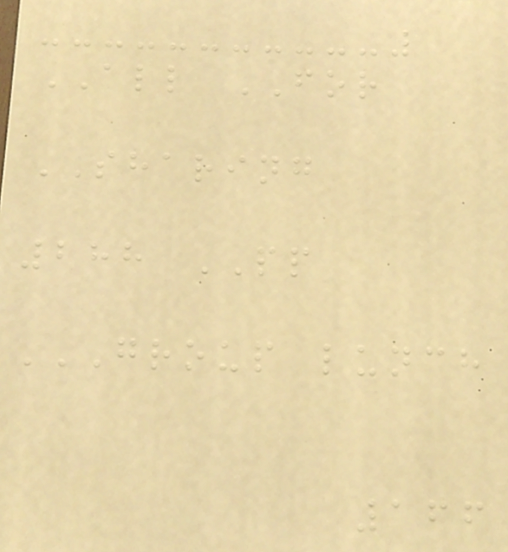ALL FOR
SHARING
288 PP
GROUP LUNCH
166
